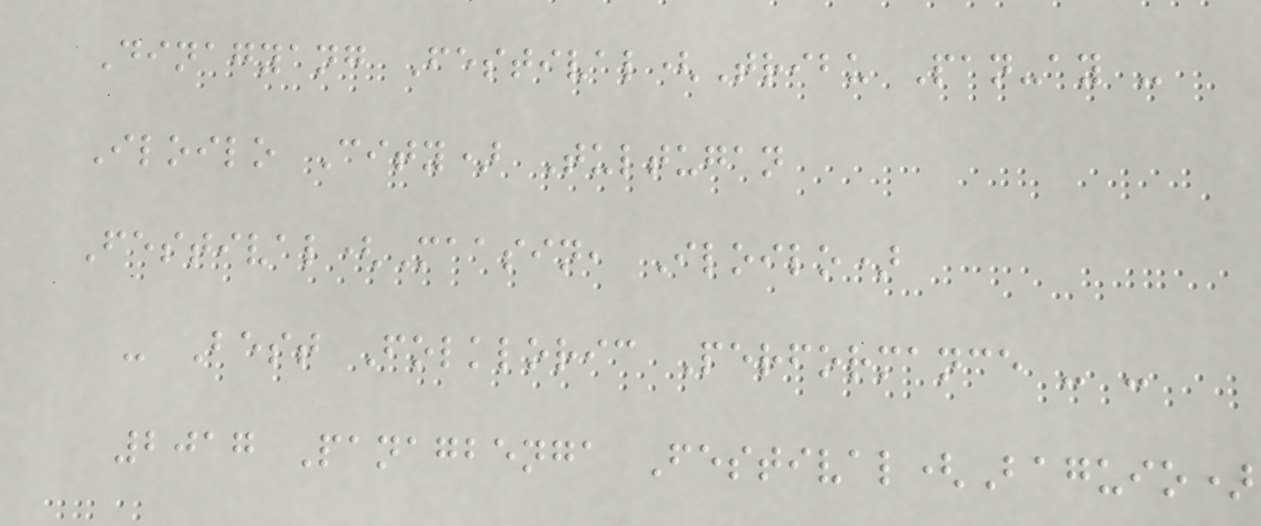Dinagyang Festival(Tribu Pan-ay -
Iloilo City) Tultugan
Festival(Maasin, Iloilo)
- Best Folkloric Performance - -
2017 Panagbenga Festival(Baguio)
